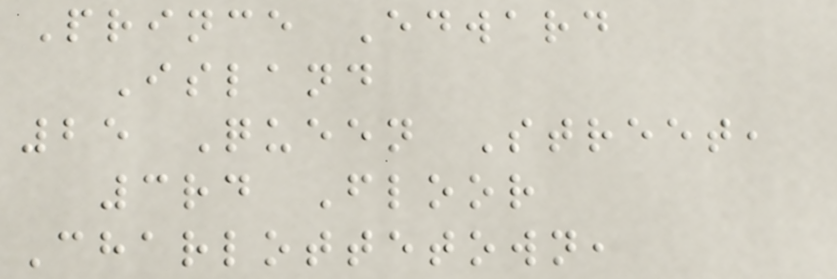Prince Edward
Island
25 Queen Street,
3rd Floor
Charlottetown,
